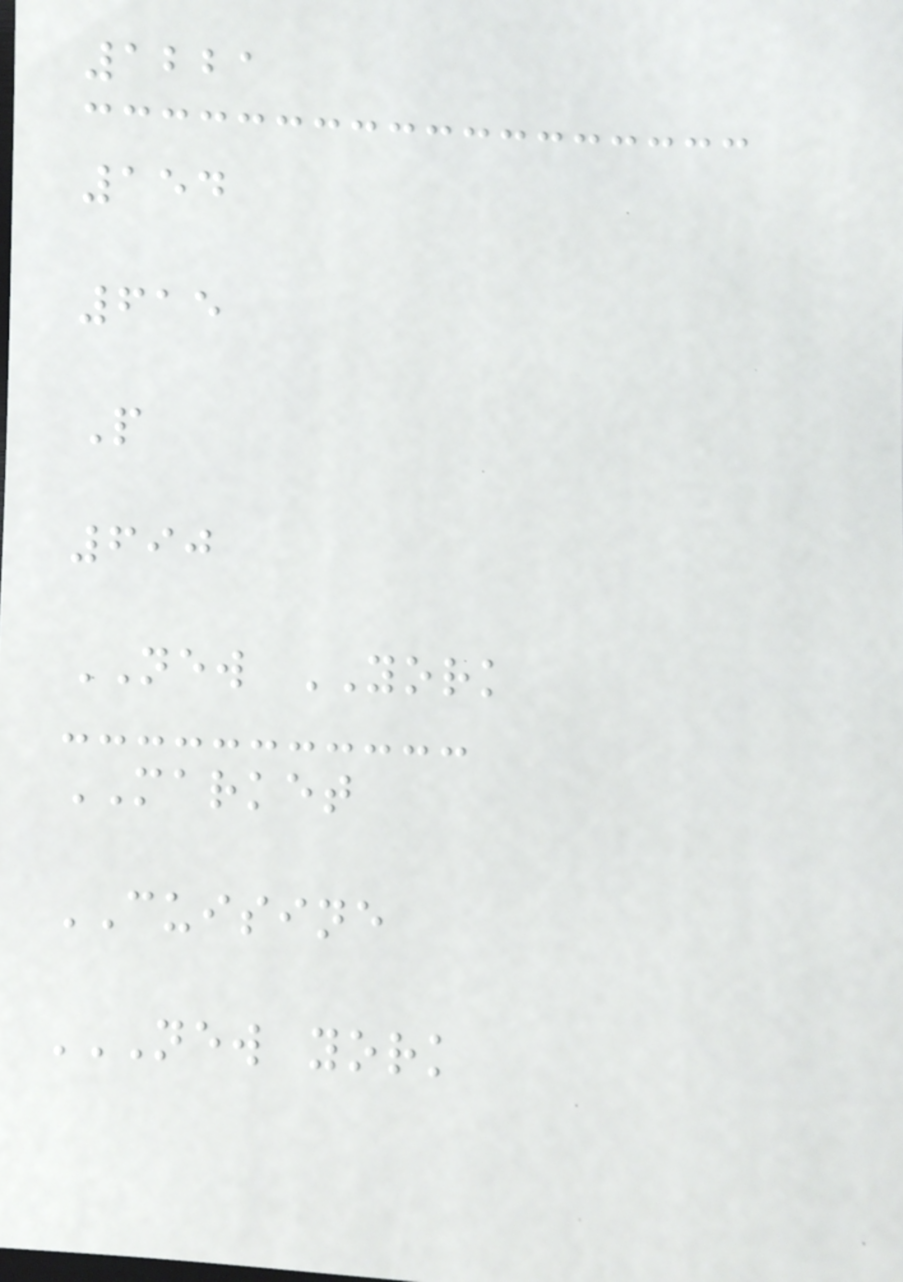1221
154
615
P
690
NEW YORK
MARKET
CUISINE
NEW YORK
